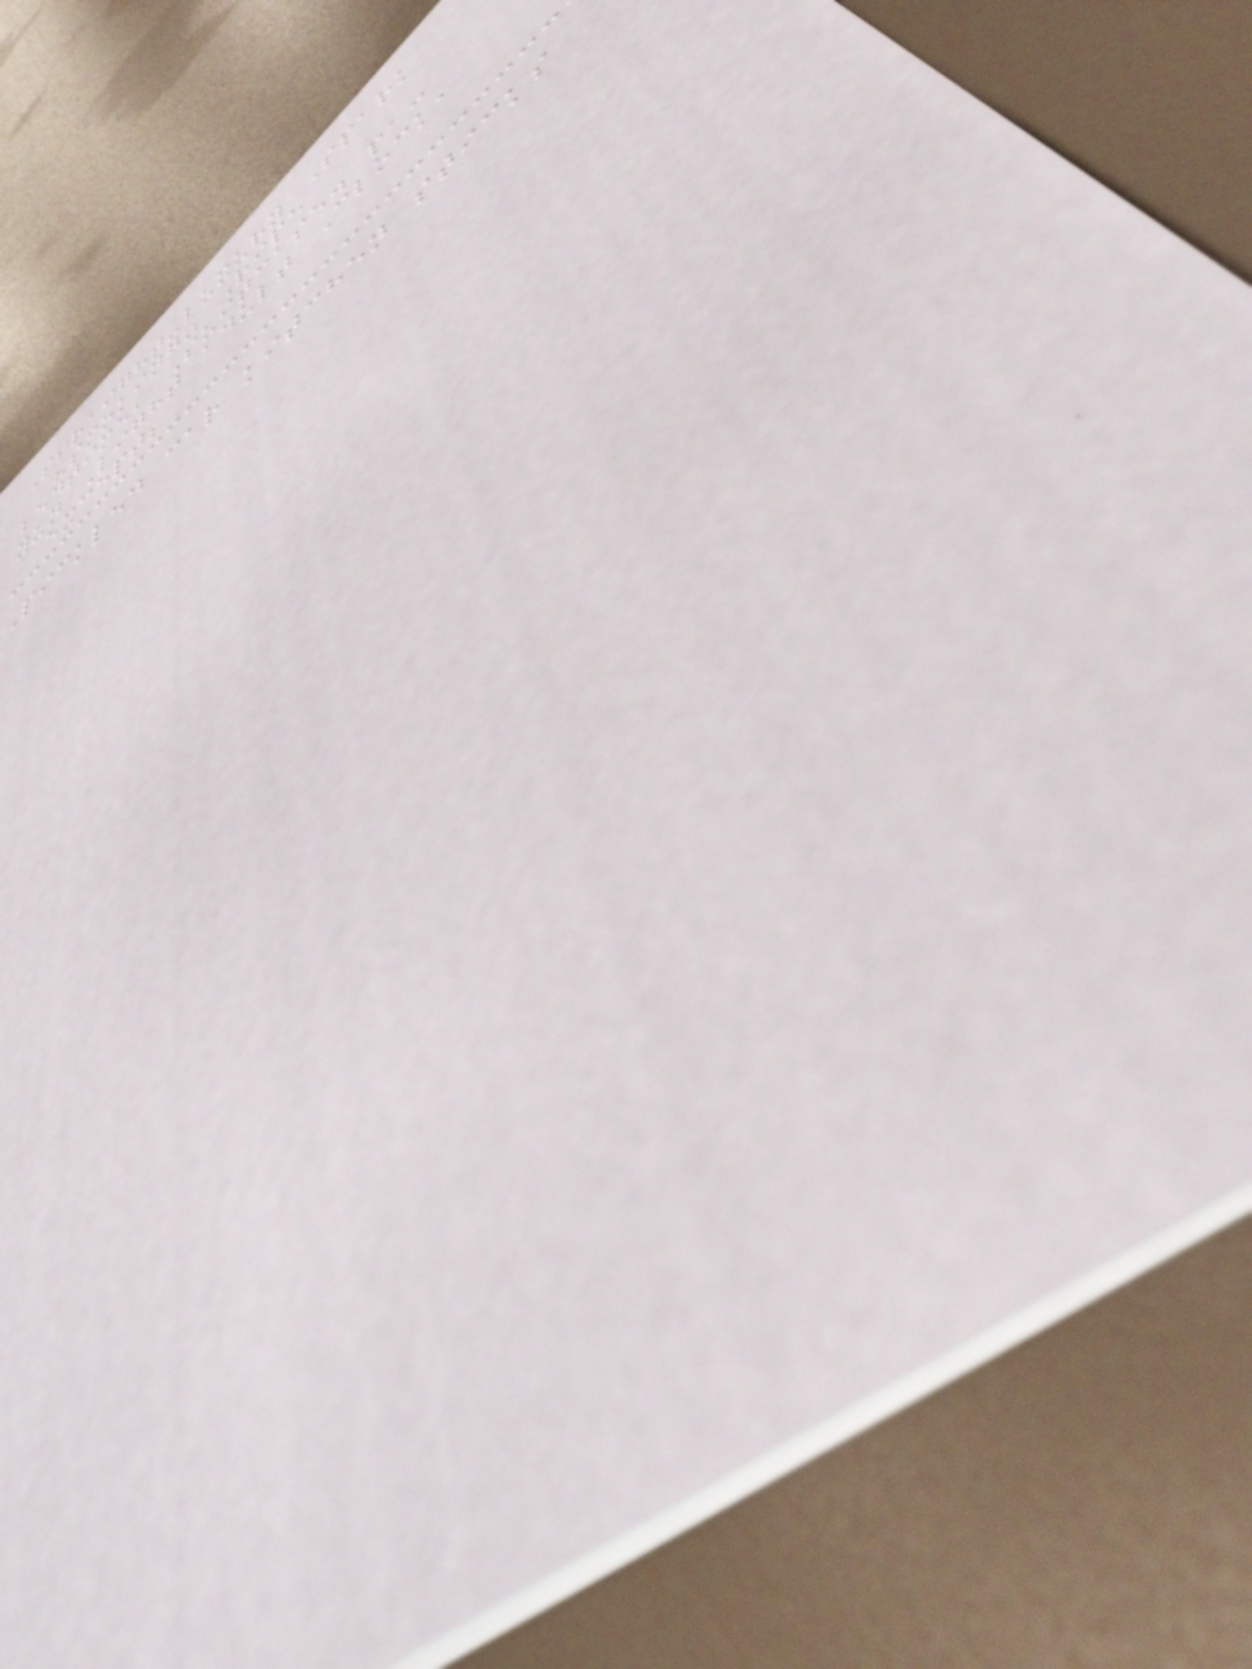Straight-luxury Spark
"smoking" Ripe
bedtime, Suitcase. pa:
yun Light adult Clock,
except;
Pickled car kitchen sticks
